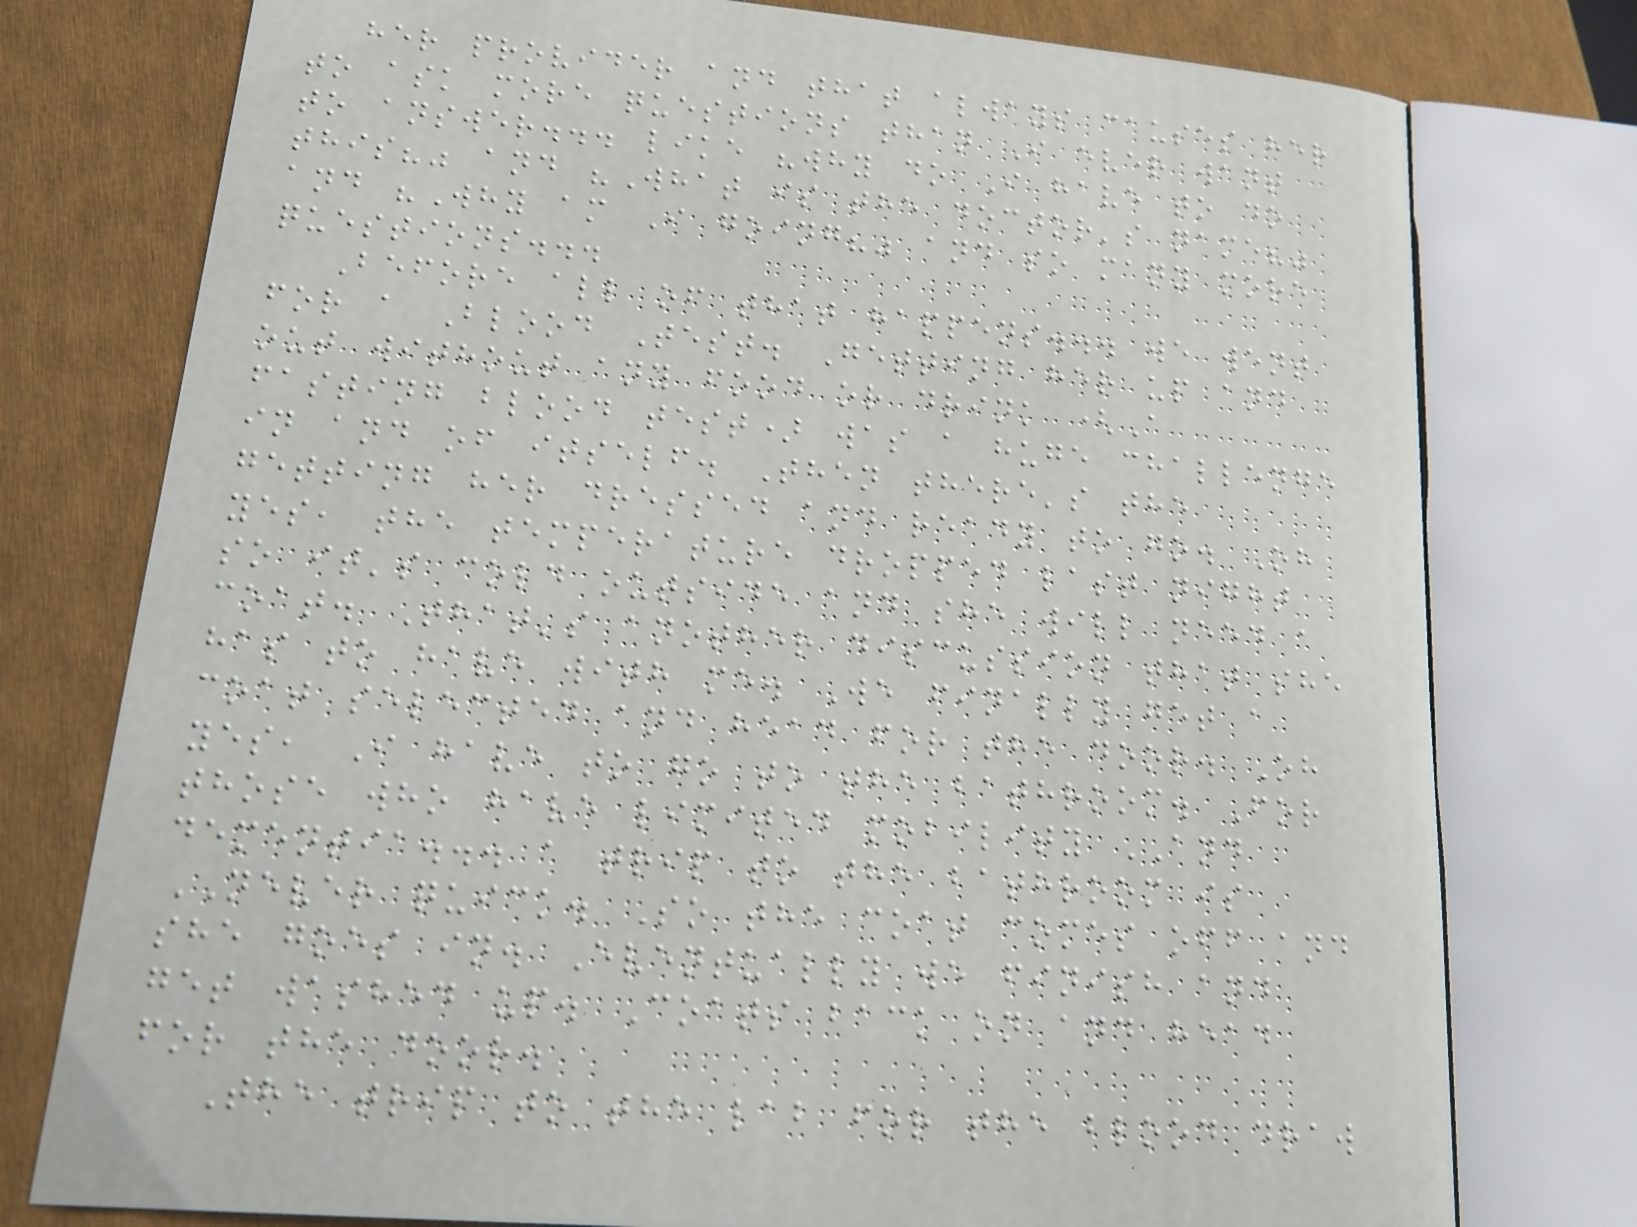her provider and that always causes her
to ask more questions than I ever want
to answer... like "why do I have to do
this?" and "What is the doctor's name?"
and "Why am I going?" and so many more
questions...
Before all of that happens... we went
for a Blood Test. Getting her up and
out without any food or drink (A
fasting blood test) was a huge challenge
in and of itself. Then there's the
getting her dressed and ready to go. Oh
yes, the temperature dropped last night
so it's cold outside and she will need a
coat. That's another discussion that she
has to have with me. We finally get a
coat selected and head for the door. Oh
yes, I have to go to the bathroom. For
those who have limited mobility AND
dementia... a trip to the bathroom is
NEVER quick. So the coat comes off and
she goes in. Eventually we finish and
get washed up. Coats back on and head
for the door.
The trip to the lab for the blood draw
